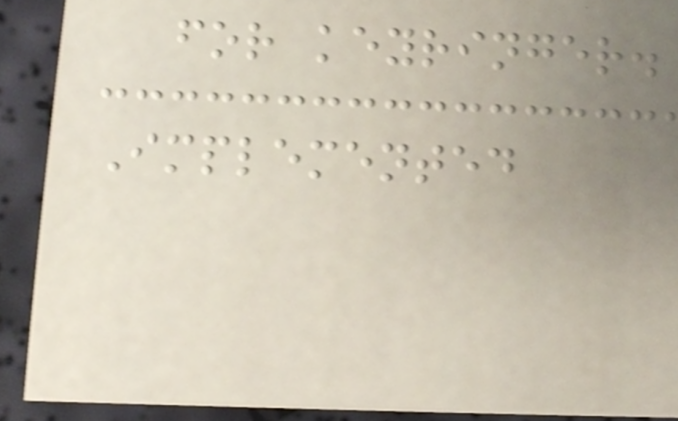for keyringer.
Implemented
